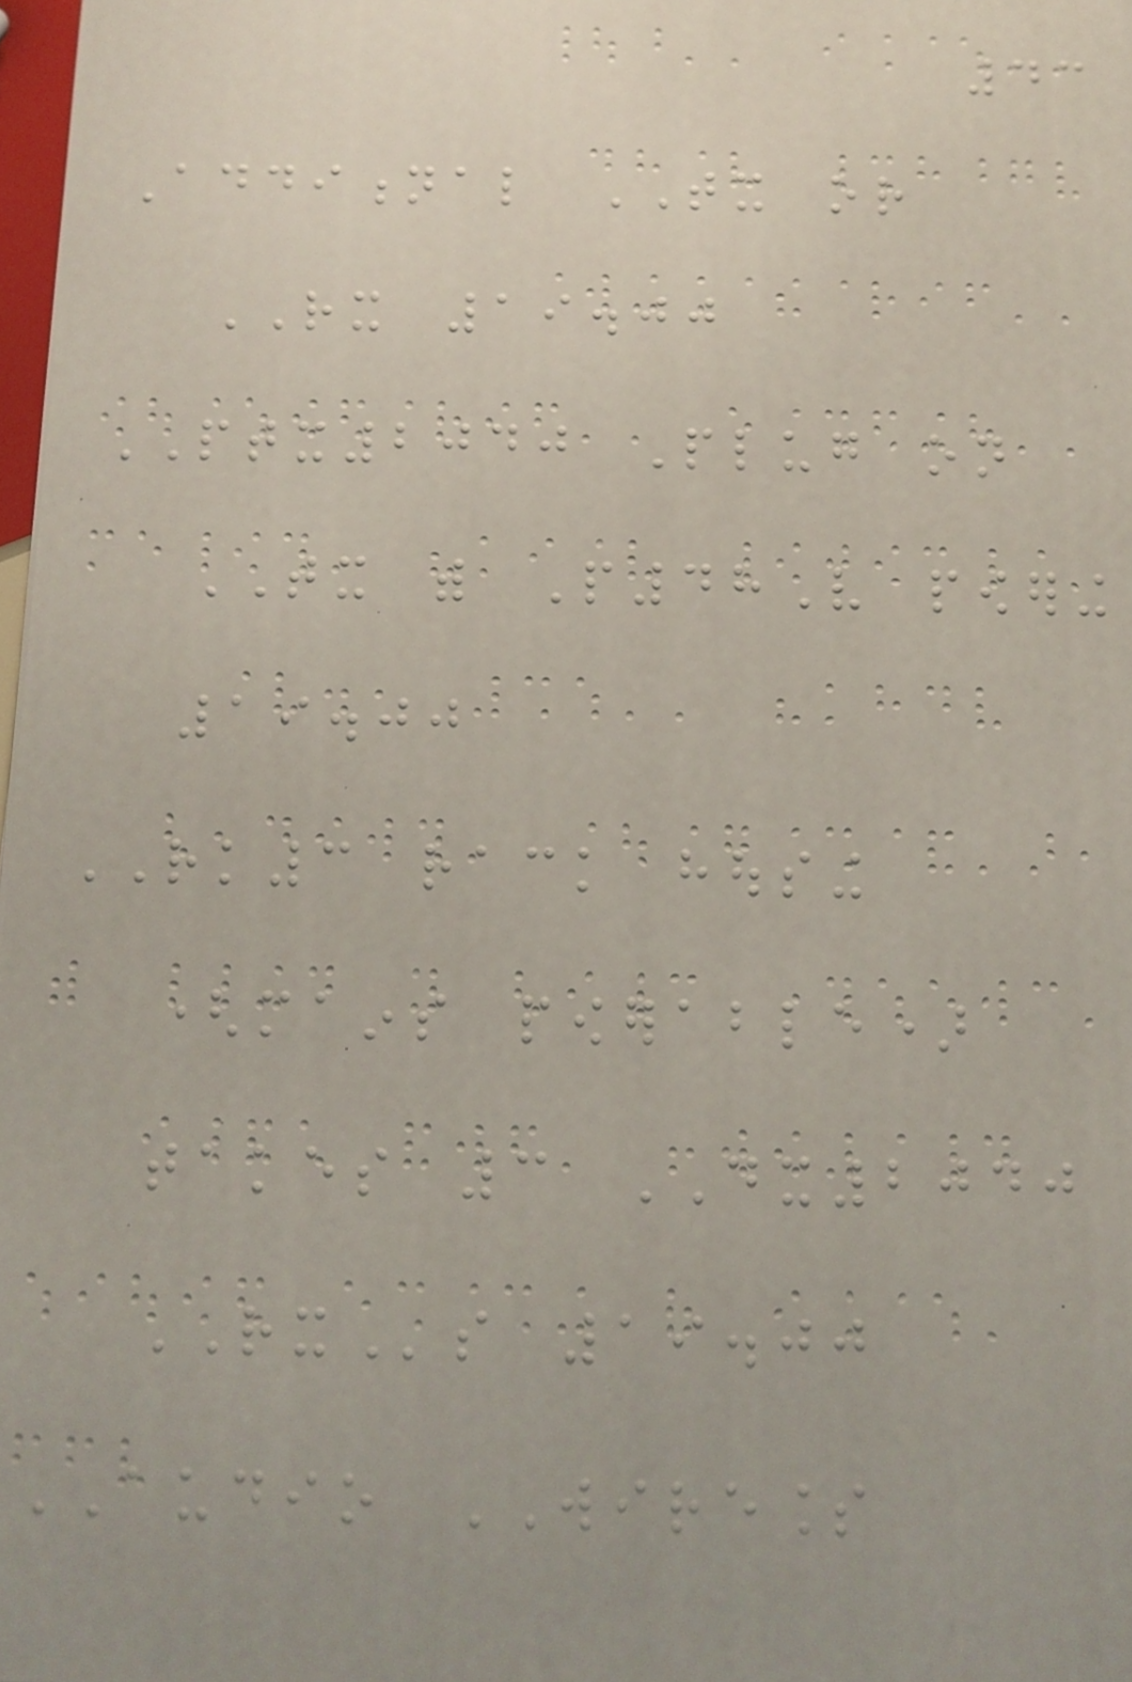43
Additional TX or
RX 19.00
PTX2040 Plug on
TX with P48V powering
19.00
RK3 rack housing
(mains powerable)
takes 3 DX2040
RXs 19.00
AUDIO WIRELESS
